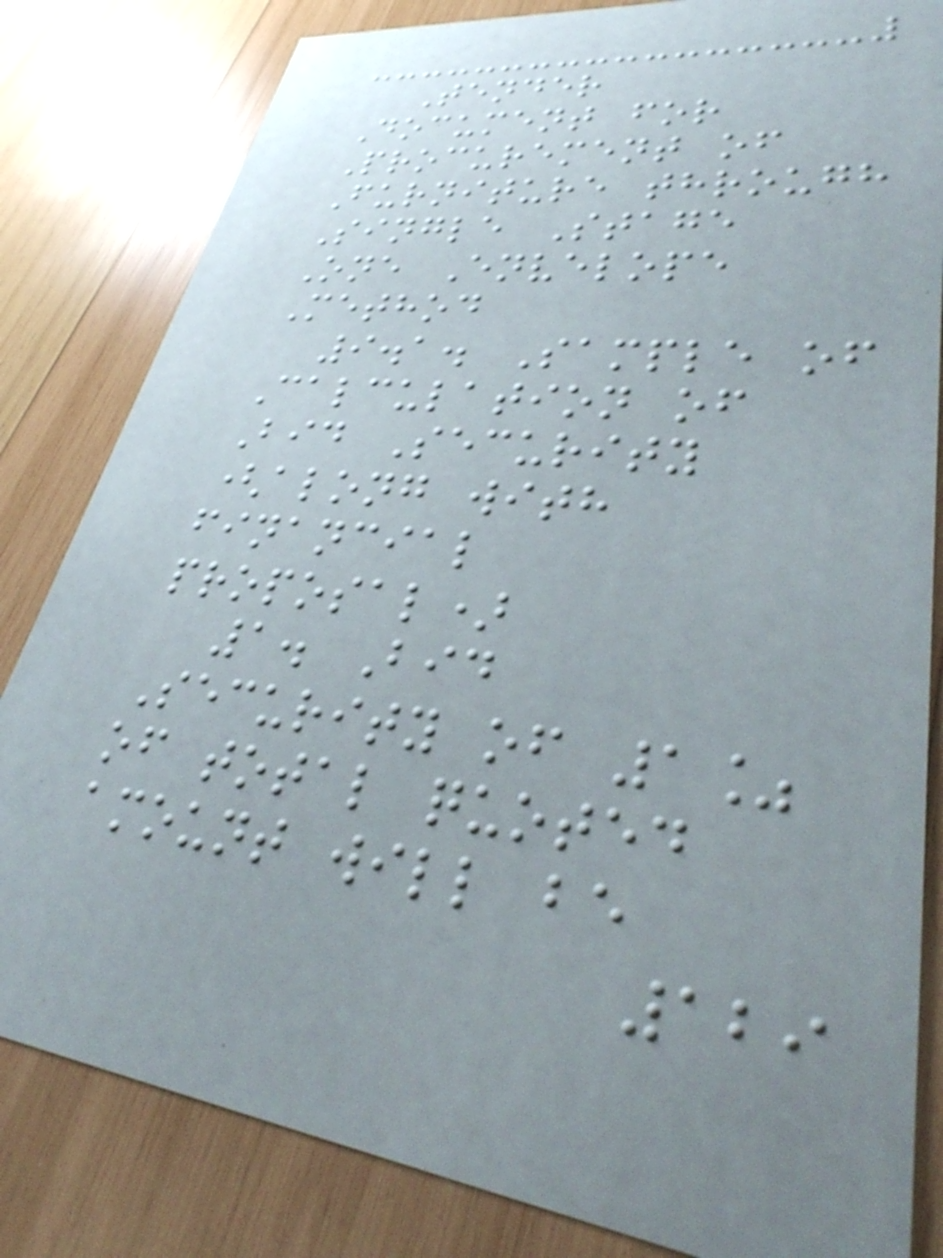Tender
Document for
Procurement of
Furniture through
Single Stage
One Envelope
Method
9.1. Sample of
Calculation of
Bid Security
(along with
financial
proposal)
1. Bid
Security of 1%
of total quoted
amount will be
129
